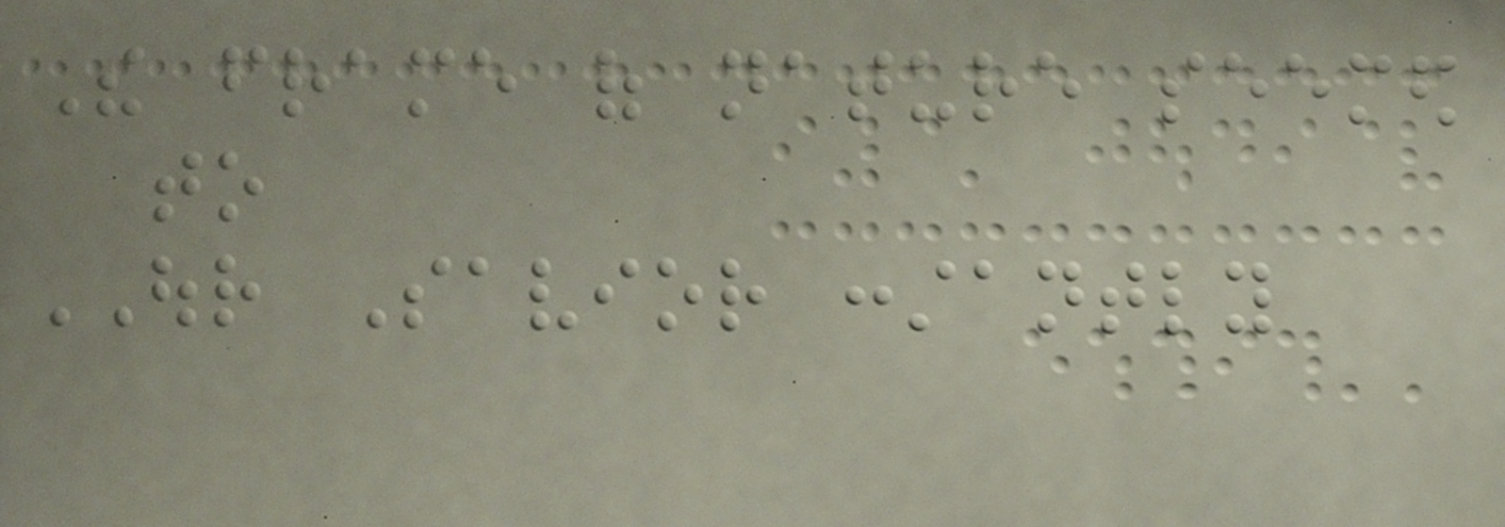The frame of nature seemed
to
OUR Savior constantly
